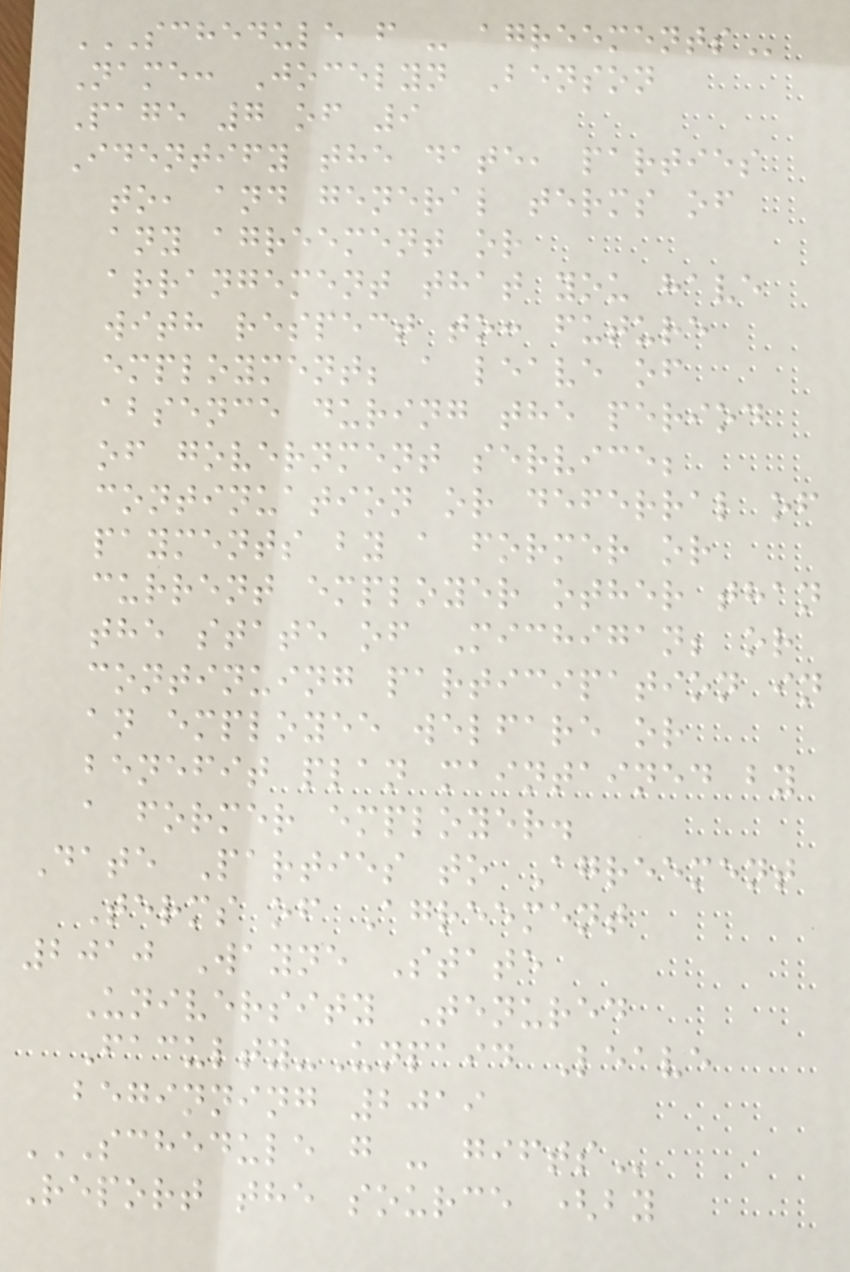SCHEDULE F - AGREEMENTS
Name: Jocelyn Benson
Page 7 of 9
Identify the date, parties
to, and general terms of
any agreement or
arrangement that you have
with respect to: future
employment; a leave of
absence during the period
of government service;
continuation or deferral of
payments by a former or
current employer other than
the state of Michigan; or
continuing participation in
an employee welfare or
benefit plan maintained by
a former employer.
Date Parties to Agreement
Terms of Agreement
2010 Wayne State
University Tenured
Faculty-Unpaid Leave
beginning 2019
SCHEDULE G - GIFTS
Report the source (by
